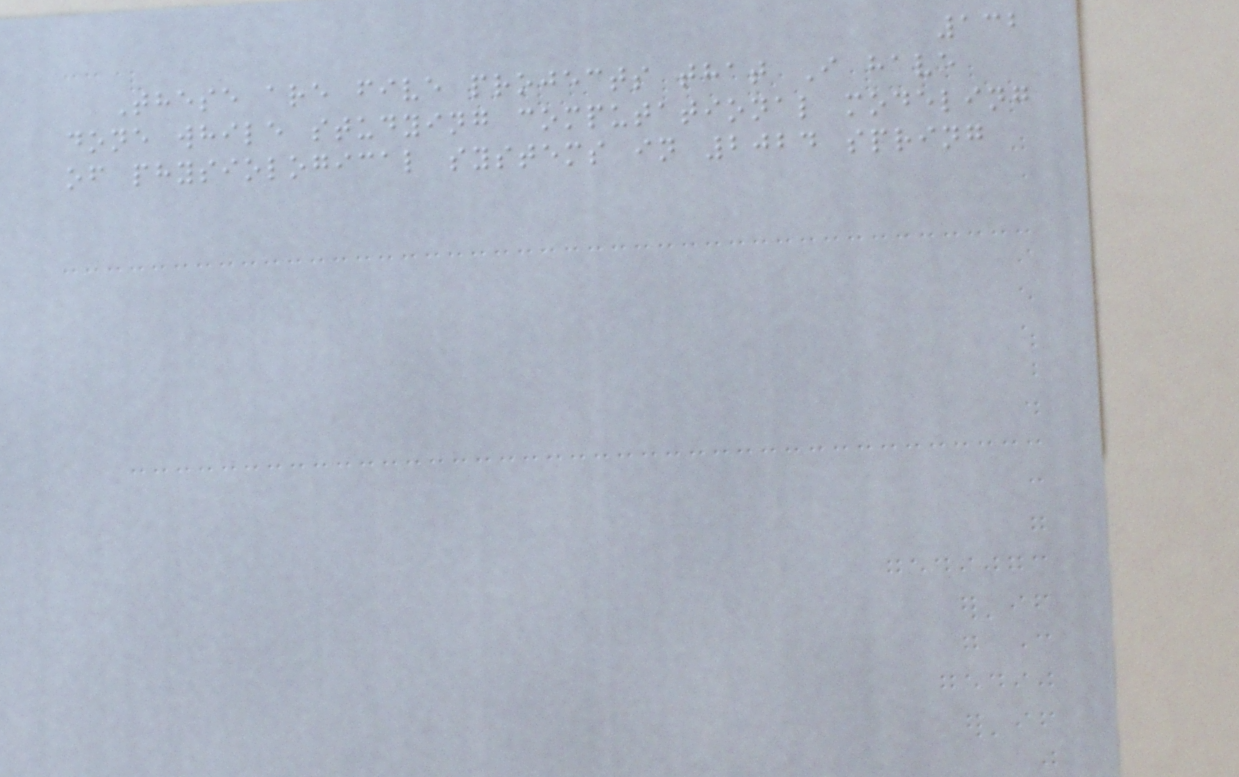132
These are five projects that I have
done while studying computational modeling
of physiological systems in 2024 spring
